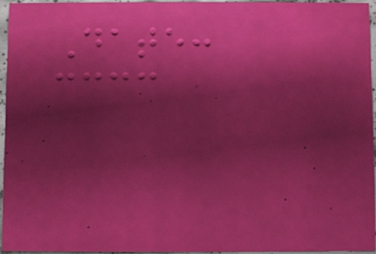Date:
